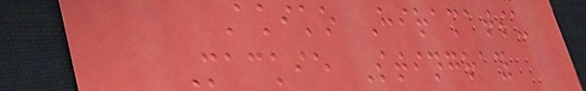Akiko Hiramatsu
Mackie Stingray
